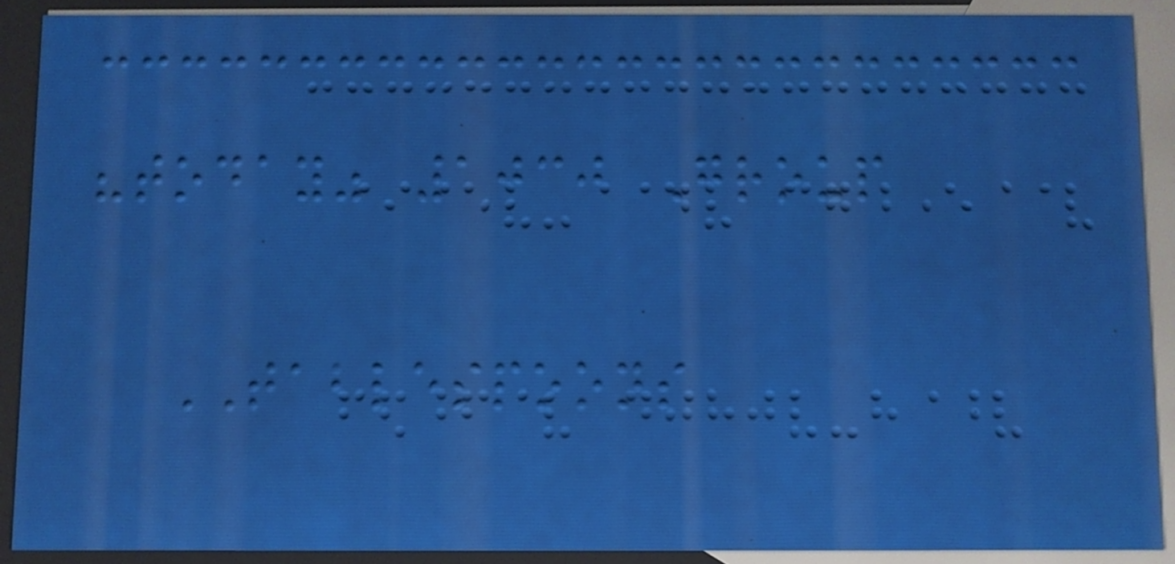"today" 1030 Group
TABLESPOONS
